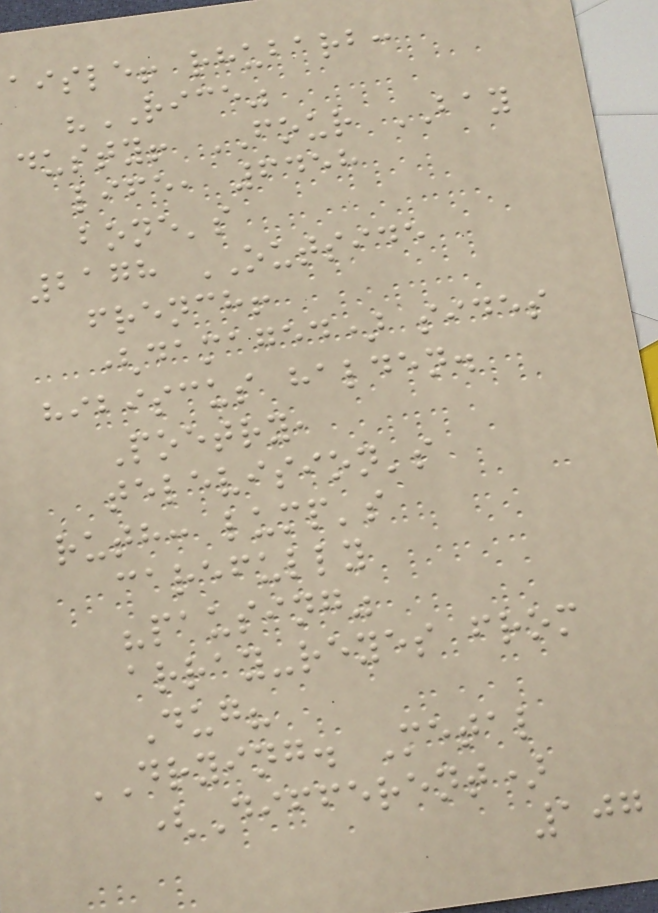aisle! rhubarb:
"RICE"
dusty! FOUR BAY
life, 6458
bone's
2178 OUTSIDE
french!
(damaged) sides
hibiscus halden.
Poetry,
television's
ruth: lump's
carefully
"pausing"
array-reyes from
Dug?
DRYING. Metal
(Different)
107
